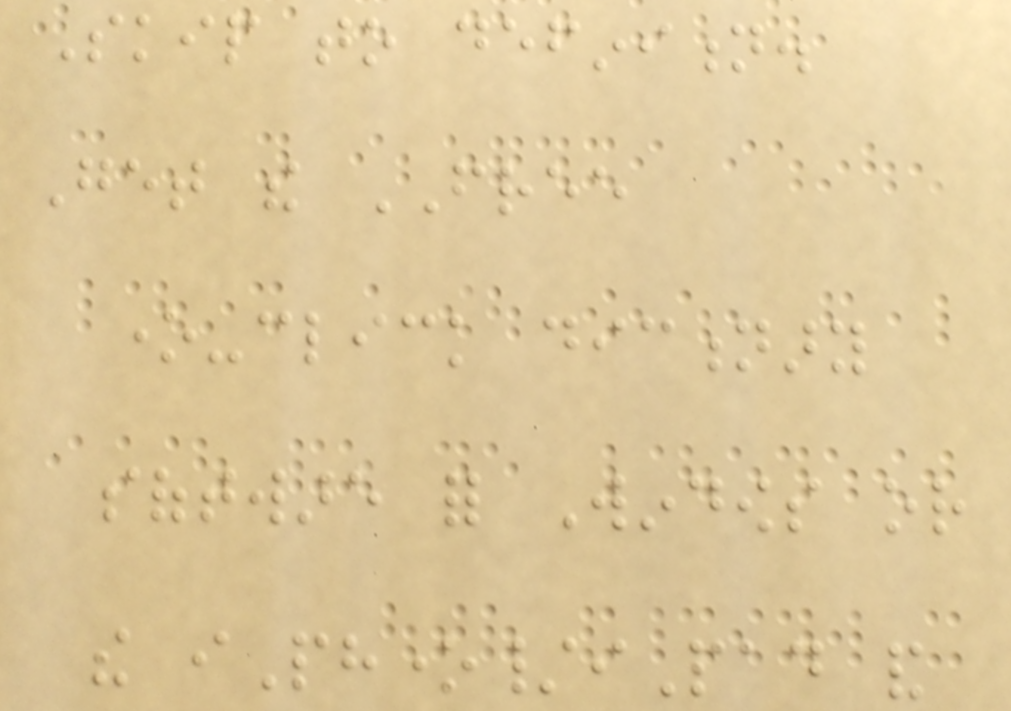Skip to definition.
Get the FREE
one-click dictionary
software for Windows or
the iPhone/iPad and
